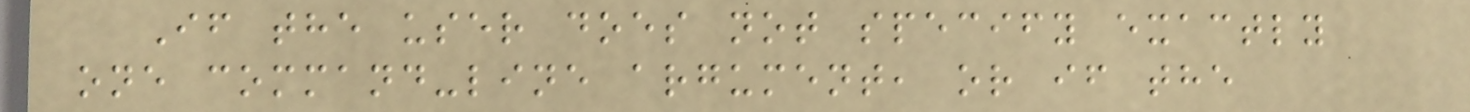If the user does not specify exactly
one command-line argument, or if the
